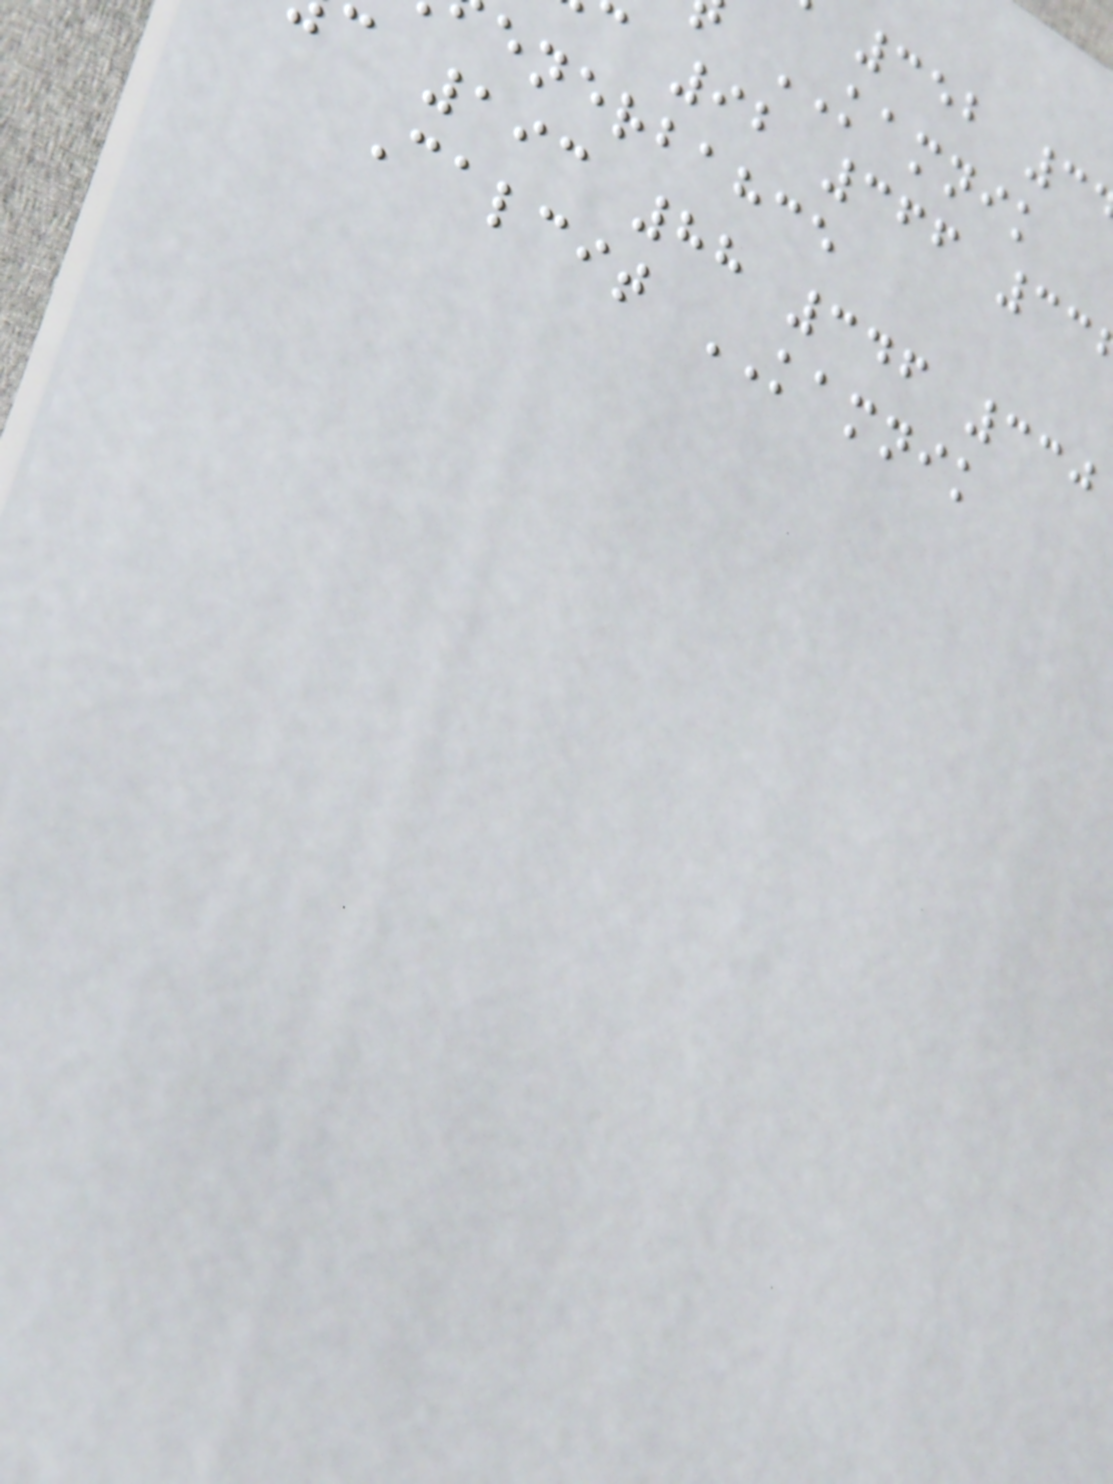352 3
KAMNIK
92 366 33
enerbahce
c 193 88 346 330
Calcit KAMNIK
